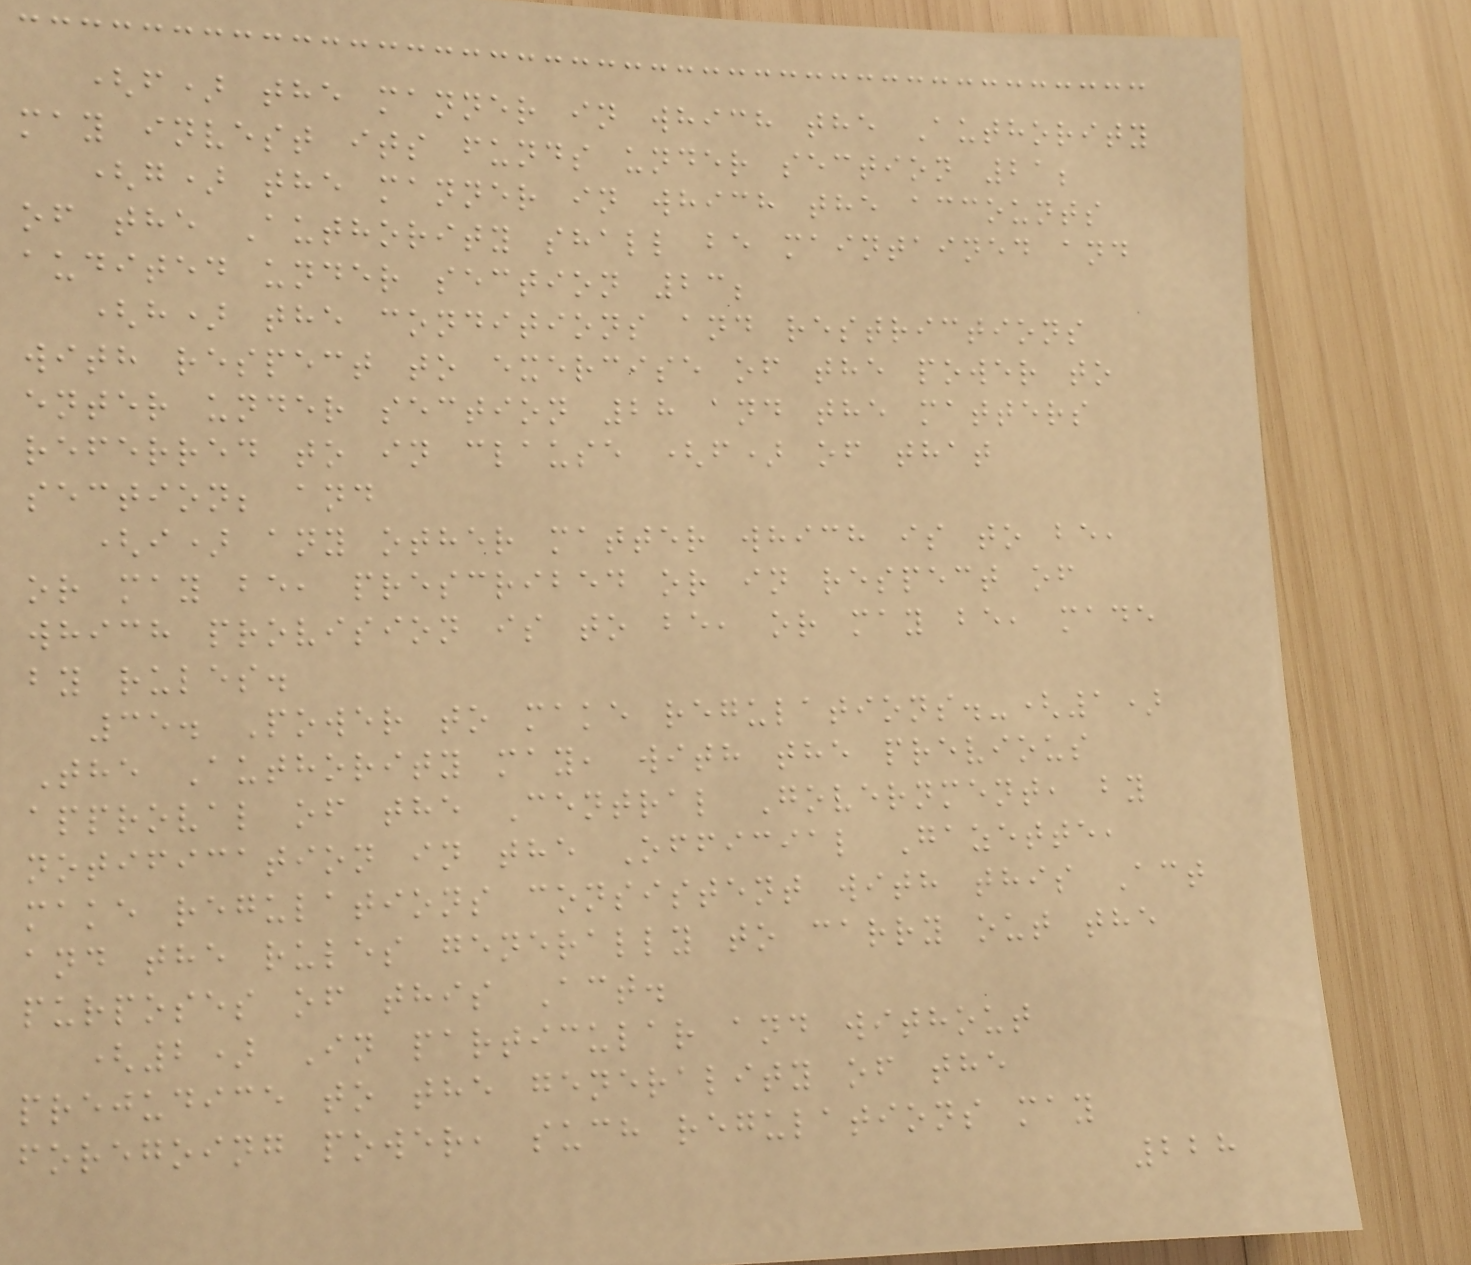(f) the manner in which the Authority
may invest its funds under section 21;
(g) the manner in which the accounts
of the Authority shall be maintained and
audited under section 23;
(h) the conditions and restrictions
with respect to exercise of the power to
enter under section 28 and the matters
referred to in clause (f) of that
section; and
(i) any other matter which is to be,
or may be, prescribed or in respect of
which provision is to be, or may be, made
by rules.
35. Power to make regulations.-(1)
The Authority may, with the previous
approval of the Central Government, by
notification in the Official Gazette,
make regulations consistent with this Act
and the rules generally to carry out the
purposes of this Act.
(2) In particular and without
prejudice to the generality of the
foregoing power, such regulations may
228
